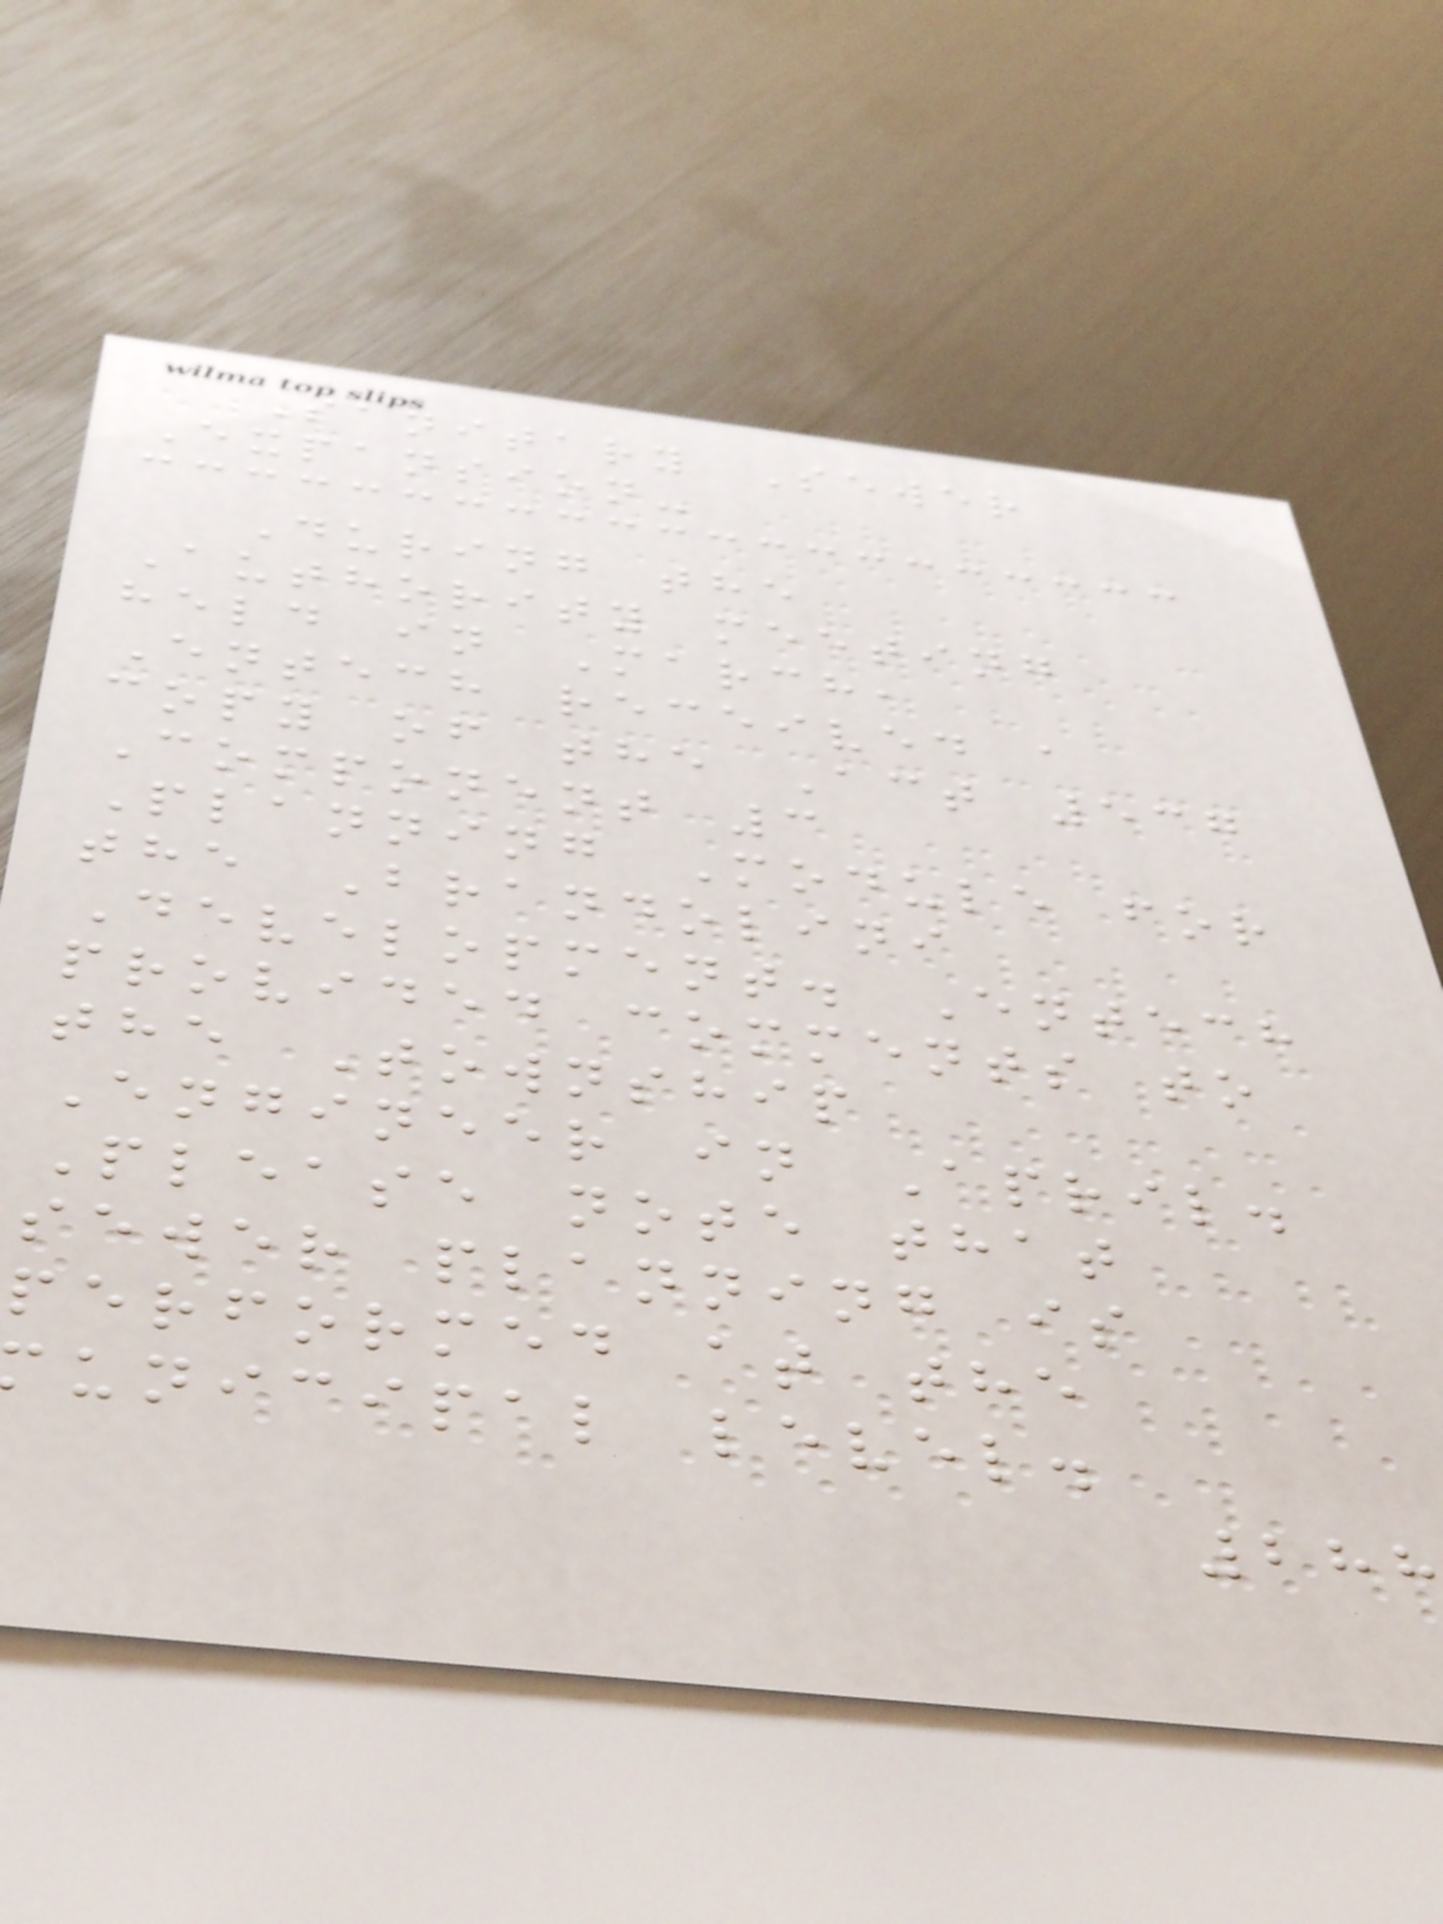Sanitary Sewer
Expansion-
During the
Authority meeting
held in March,
Entech received a
copy of the Act 537
Component 3
Planning Module for
the Brandolini
Development. Entech
provided comments to
the Township
Engineer in April.
Please note that
sewer planning is
performed at the
unicipal level.
288
